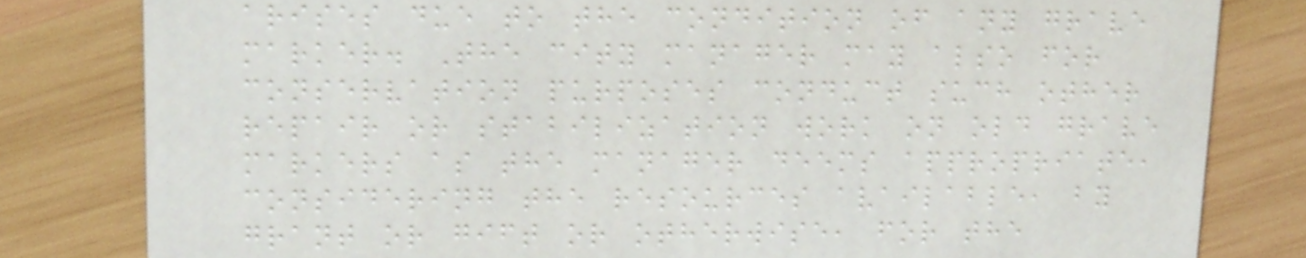arises due to the condition of any grave
marker. The city manager may also for
conservation purposes conduct such other
repair or stabilization work on old grave
markers as the manager deems appropriate,
considering the resources available, by
grant or gift or otherwise, for the
